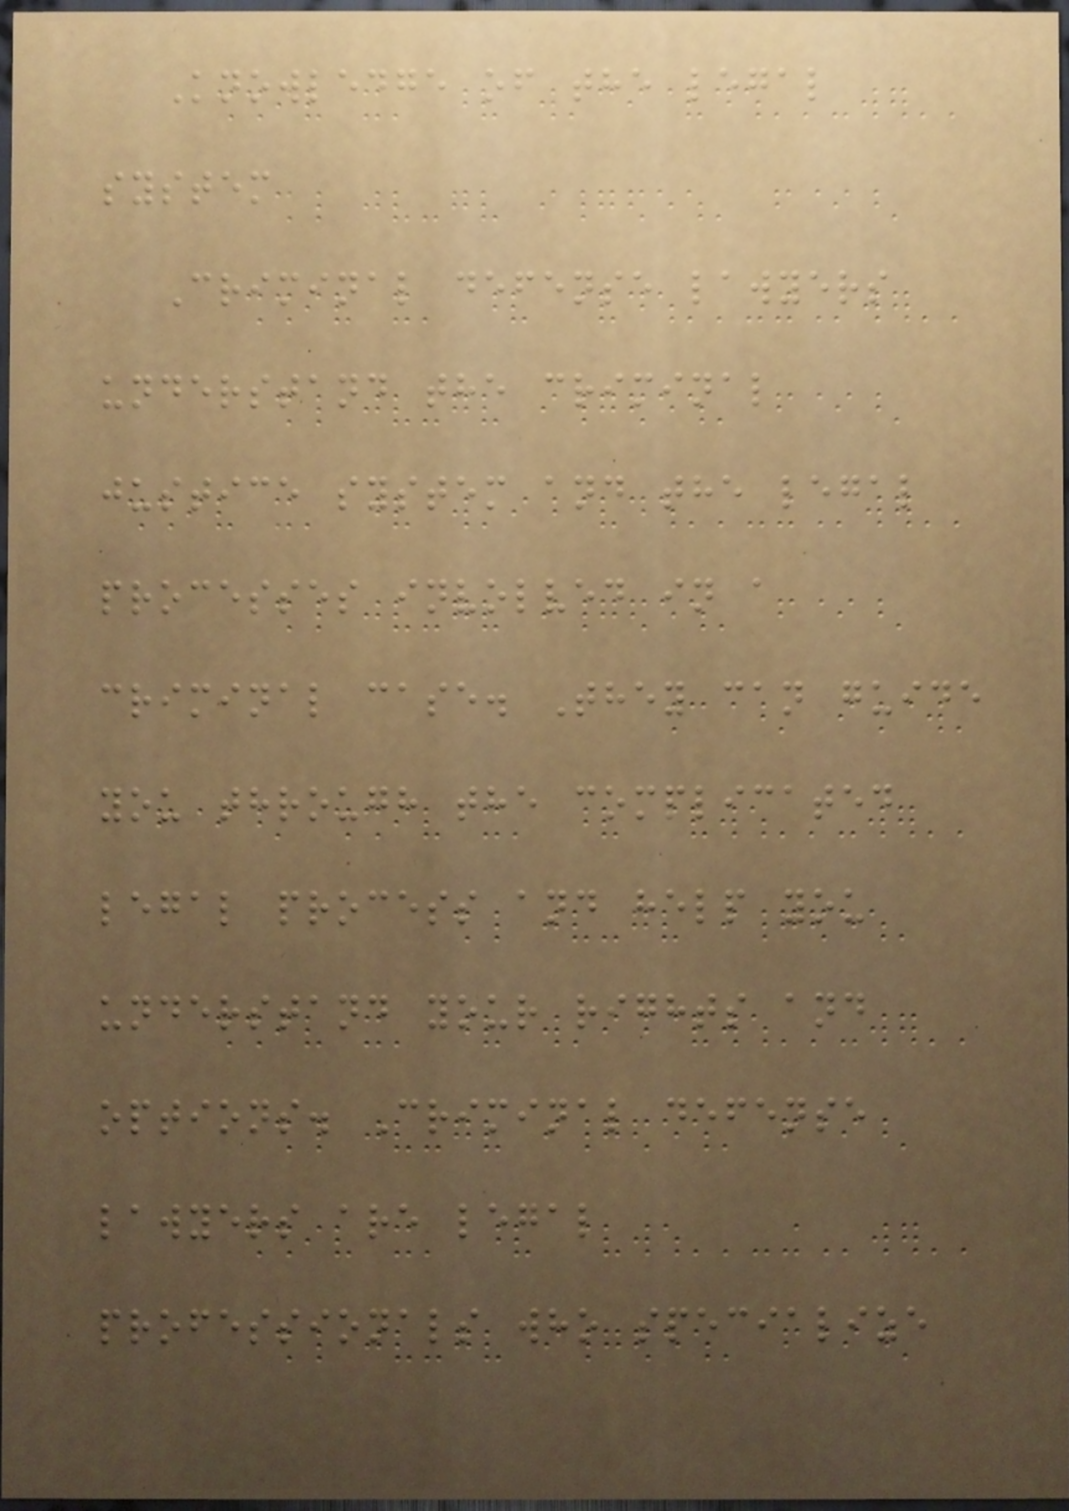Knowledge of the legal
system
Criminal defense lawyers
understand the criminal
justice system and the legal
processes involved in a
criminal case. They can guide
you through the complicated
legal process and help you
understand your rights and
options. Criminal defense
lawyers are legal
professionals who specialize
